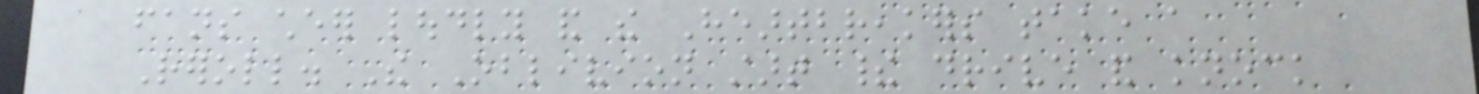fans cheer loudly and the Heartbreakers take a
Reroll. The Oblivion start their drive and knock
